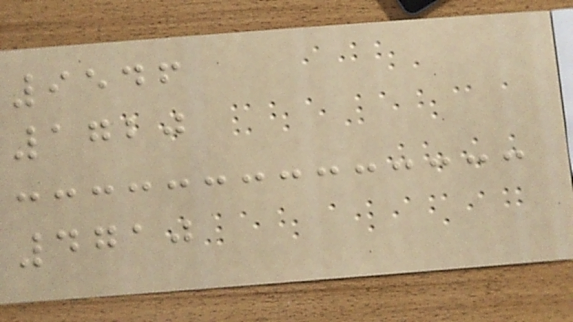9546
1720
4710
